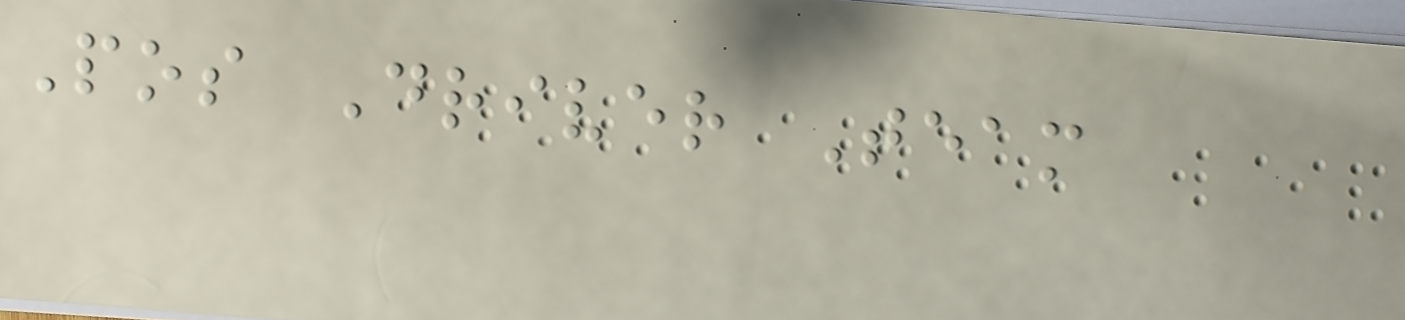Pos Driver Team
